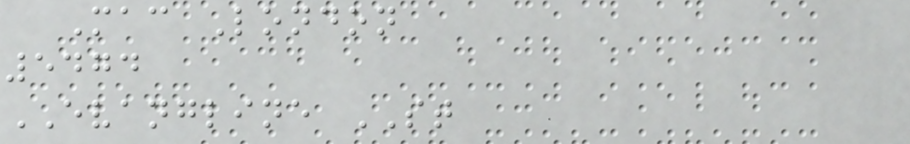Mac London
5474
EVANGLINE ST
